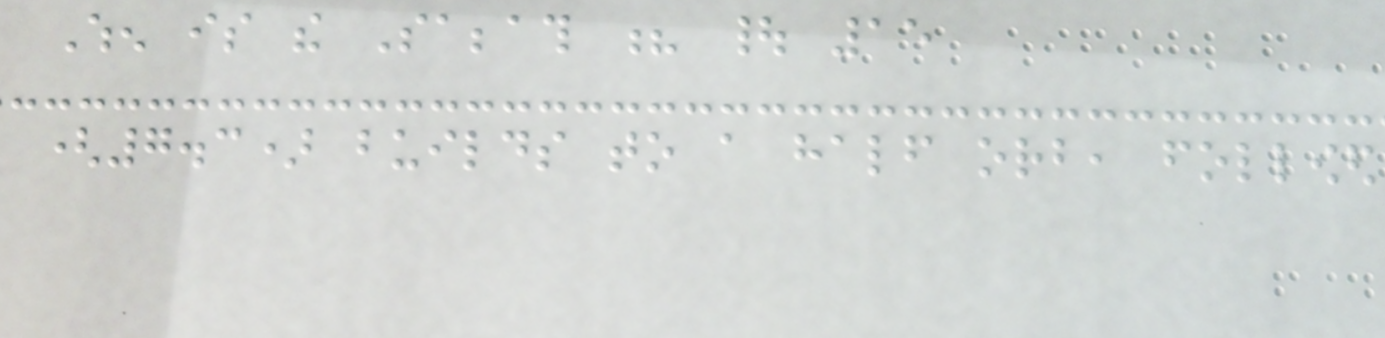When is the Sabbath ? | 15
(7.3) builds to a half orb, followed
